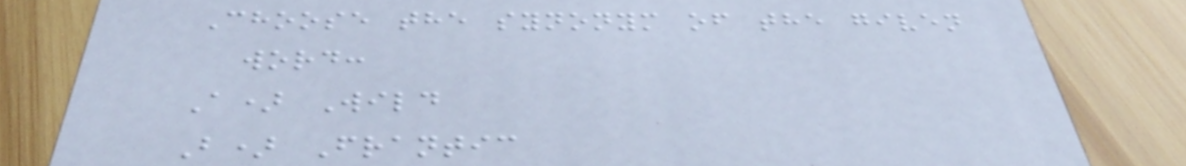Choose the synonym of the given
word:
A) Wild
B) Frantic
